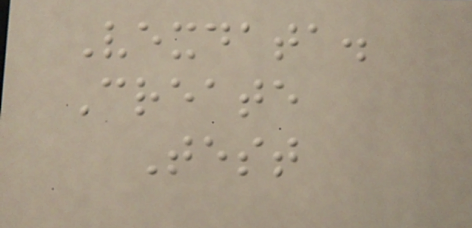Vexdata.
Create
Test
